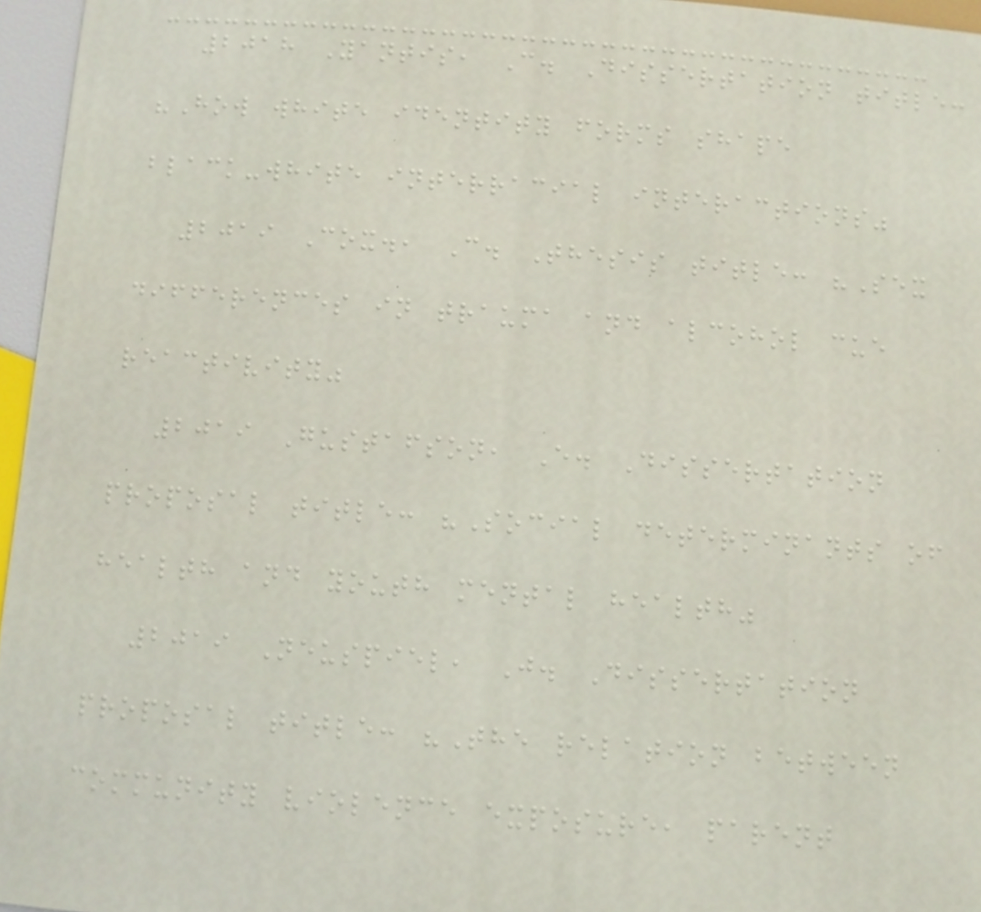2018 Yantis, C. Dissertation title:
"How white identity forms shape
black-white interracial interactions"
2019 Cox., C. Thesis title: "Sex
differences in trauma and alcohol cue
reactivity"
2019 Gustafson, E. Dissertation
proposal title: "Social determinants of
health and youth mental health"
2019 Neuspiel, J. Dissertation
proposal title: "The relation between
community violence exposure, parent
